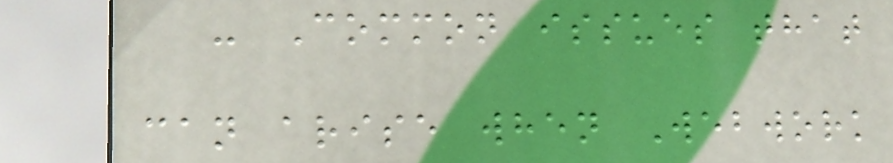- Common issues that
can arise when Webwork
